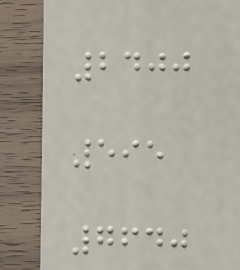2400
595
7640
